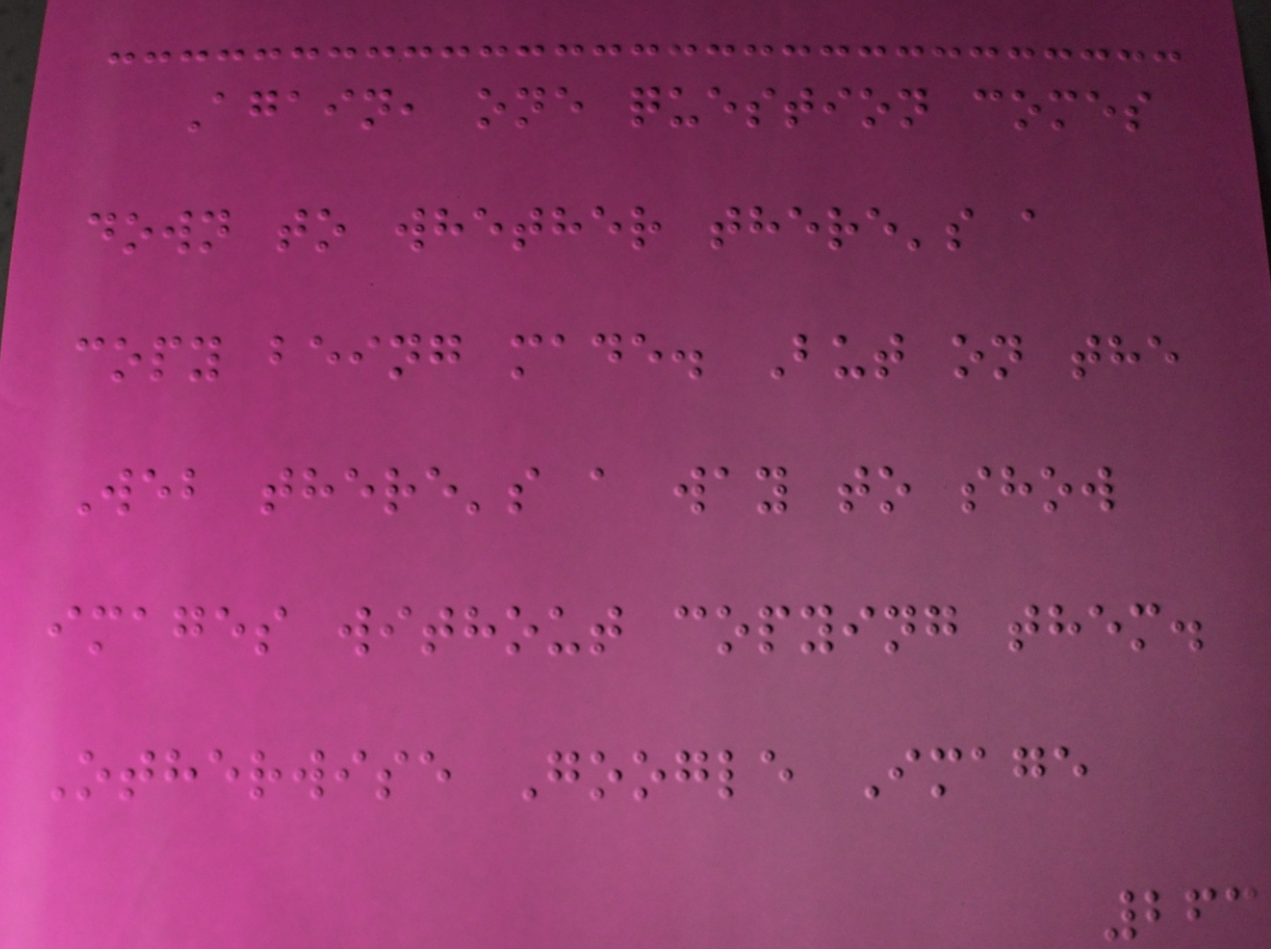Again, one question comes
down to whether there's a
copy being made. But on the
Web there's a way to show
images without copying them.
Otherwise Google Image
263
